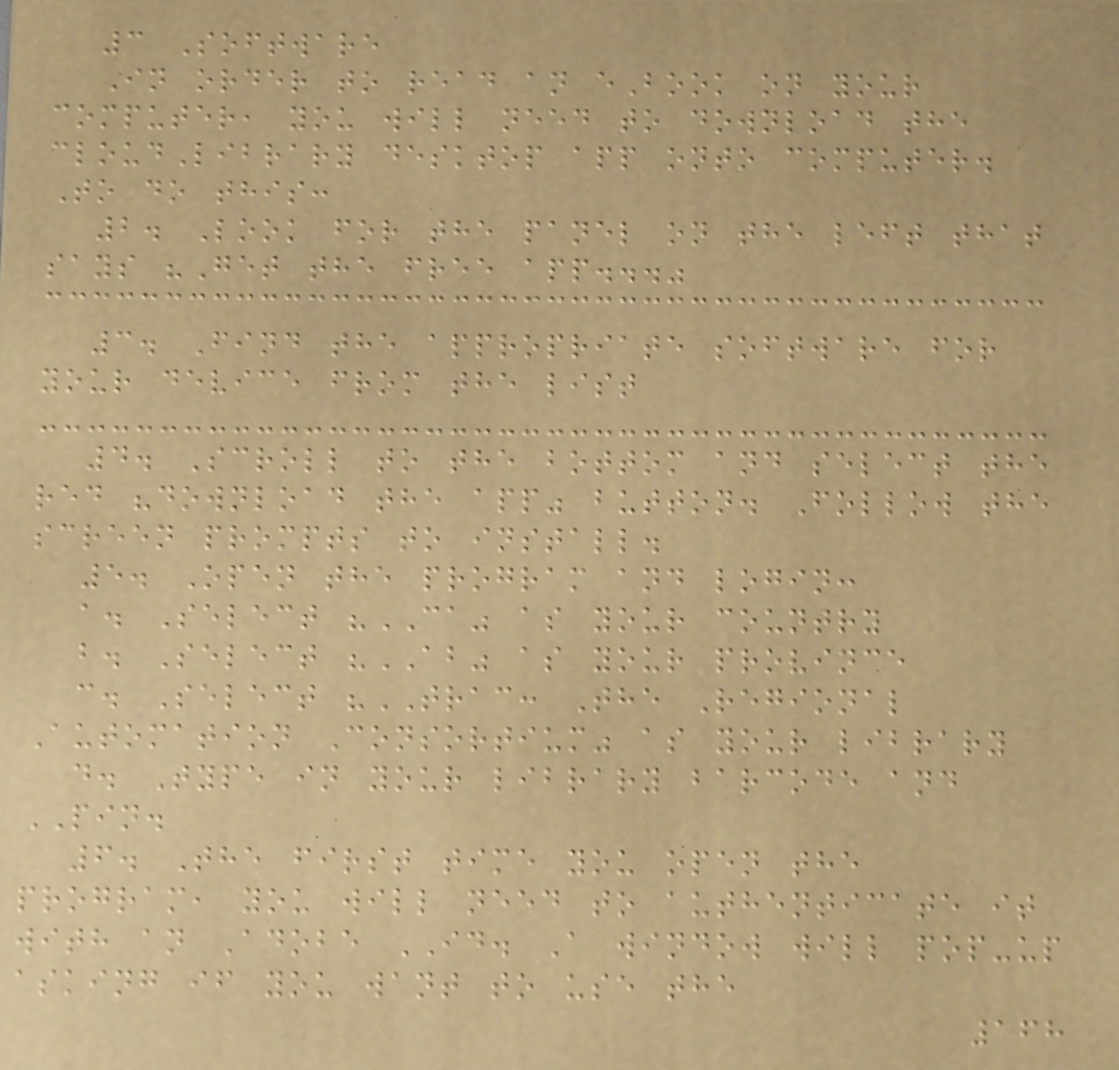3 Software
In order to read an eBook on your
computer, you will need to download the
cloudLibrary desktop app onto computer.
To do this:
2. Look for the panel on the left that
says "Get the free app..."
3. Find the appropriate software for
your device from the list
4. Scroll to the bottom and select the
red "download the app" button. Follow the
screen prompts to install.
5. Open the program and login:
a. Select "CA" as your country
b. Select "AB" as your province
c. Select "TRAC: The Regional
Automation Consortium" as your library
d. Type in your library barcode and
PIN.
6. The first time you open the
program, you will need to authenticate it
with an Adobe ID. A window will pop-up
asking if you want to use the
168
